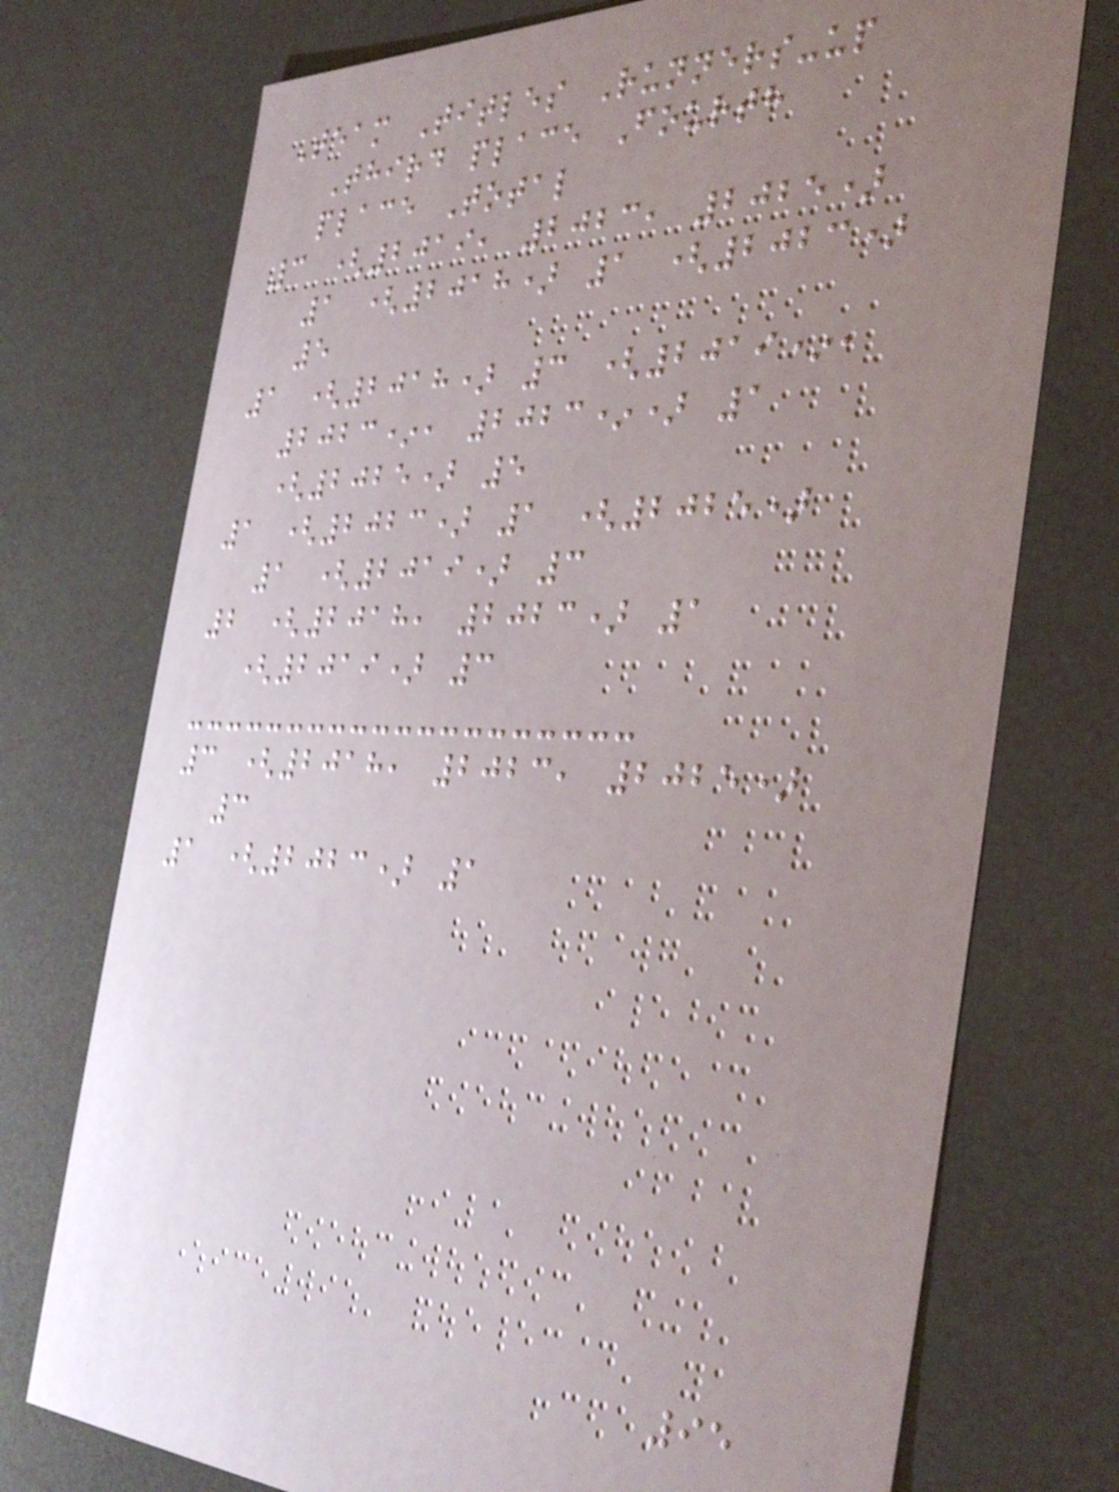Team Titles Runners-up
Third place Fourth
place Total
3 (2019, 2023, 2025)
1 (2018) 1 (2023)
5
1 (2018) 3 (2019*,
2023*, 2023*) 1
(2025) 5
1 (2023) 1 (2025)
1 (2019) 3
2 (2018, 2023) 1
(2019) 3
3 (2018, 2023, 2025)
3
1 (2023) 1
95
